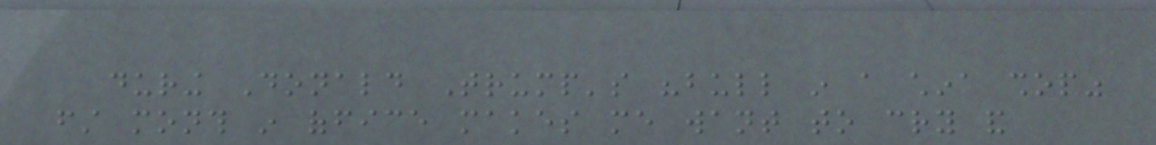during Donald Trump's "bull in a china shop"
first month in office makes me want to cry and
